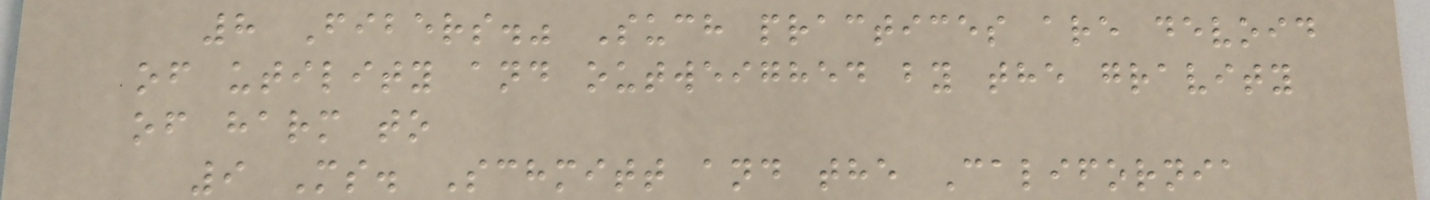8 Fibers." Such practices are devoid
of utility and outweighed by the gravity
of harm to
9 Ms. Schmitt and the California
